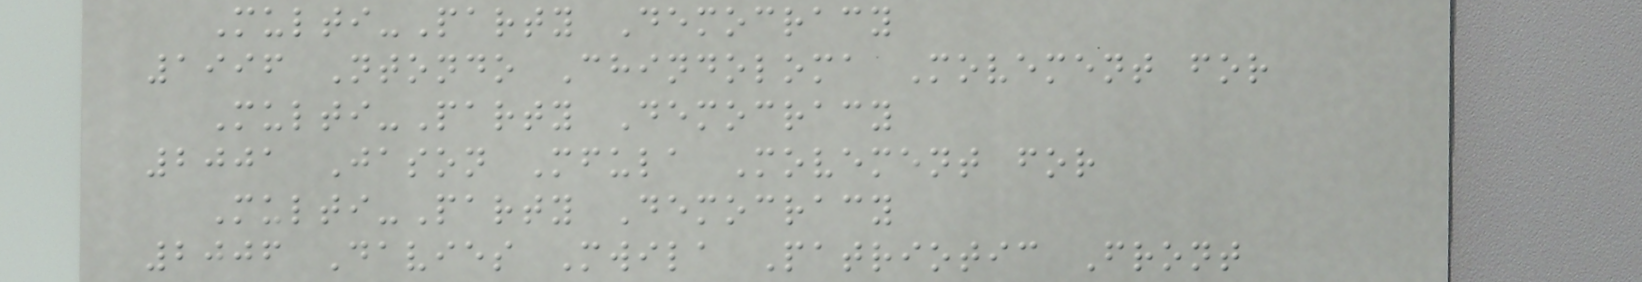Multi-Party Democracy
1996 Ntondo Chindoloma Movement for
Multi-Party Democracy
2001 Jason Mfula Movement for
Multi-Party Democracy
2006 Davies Mwila Patriotic Front
